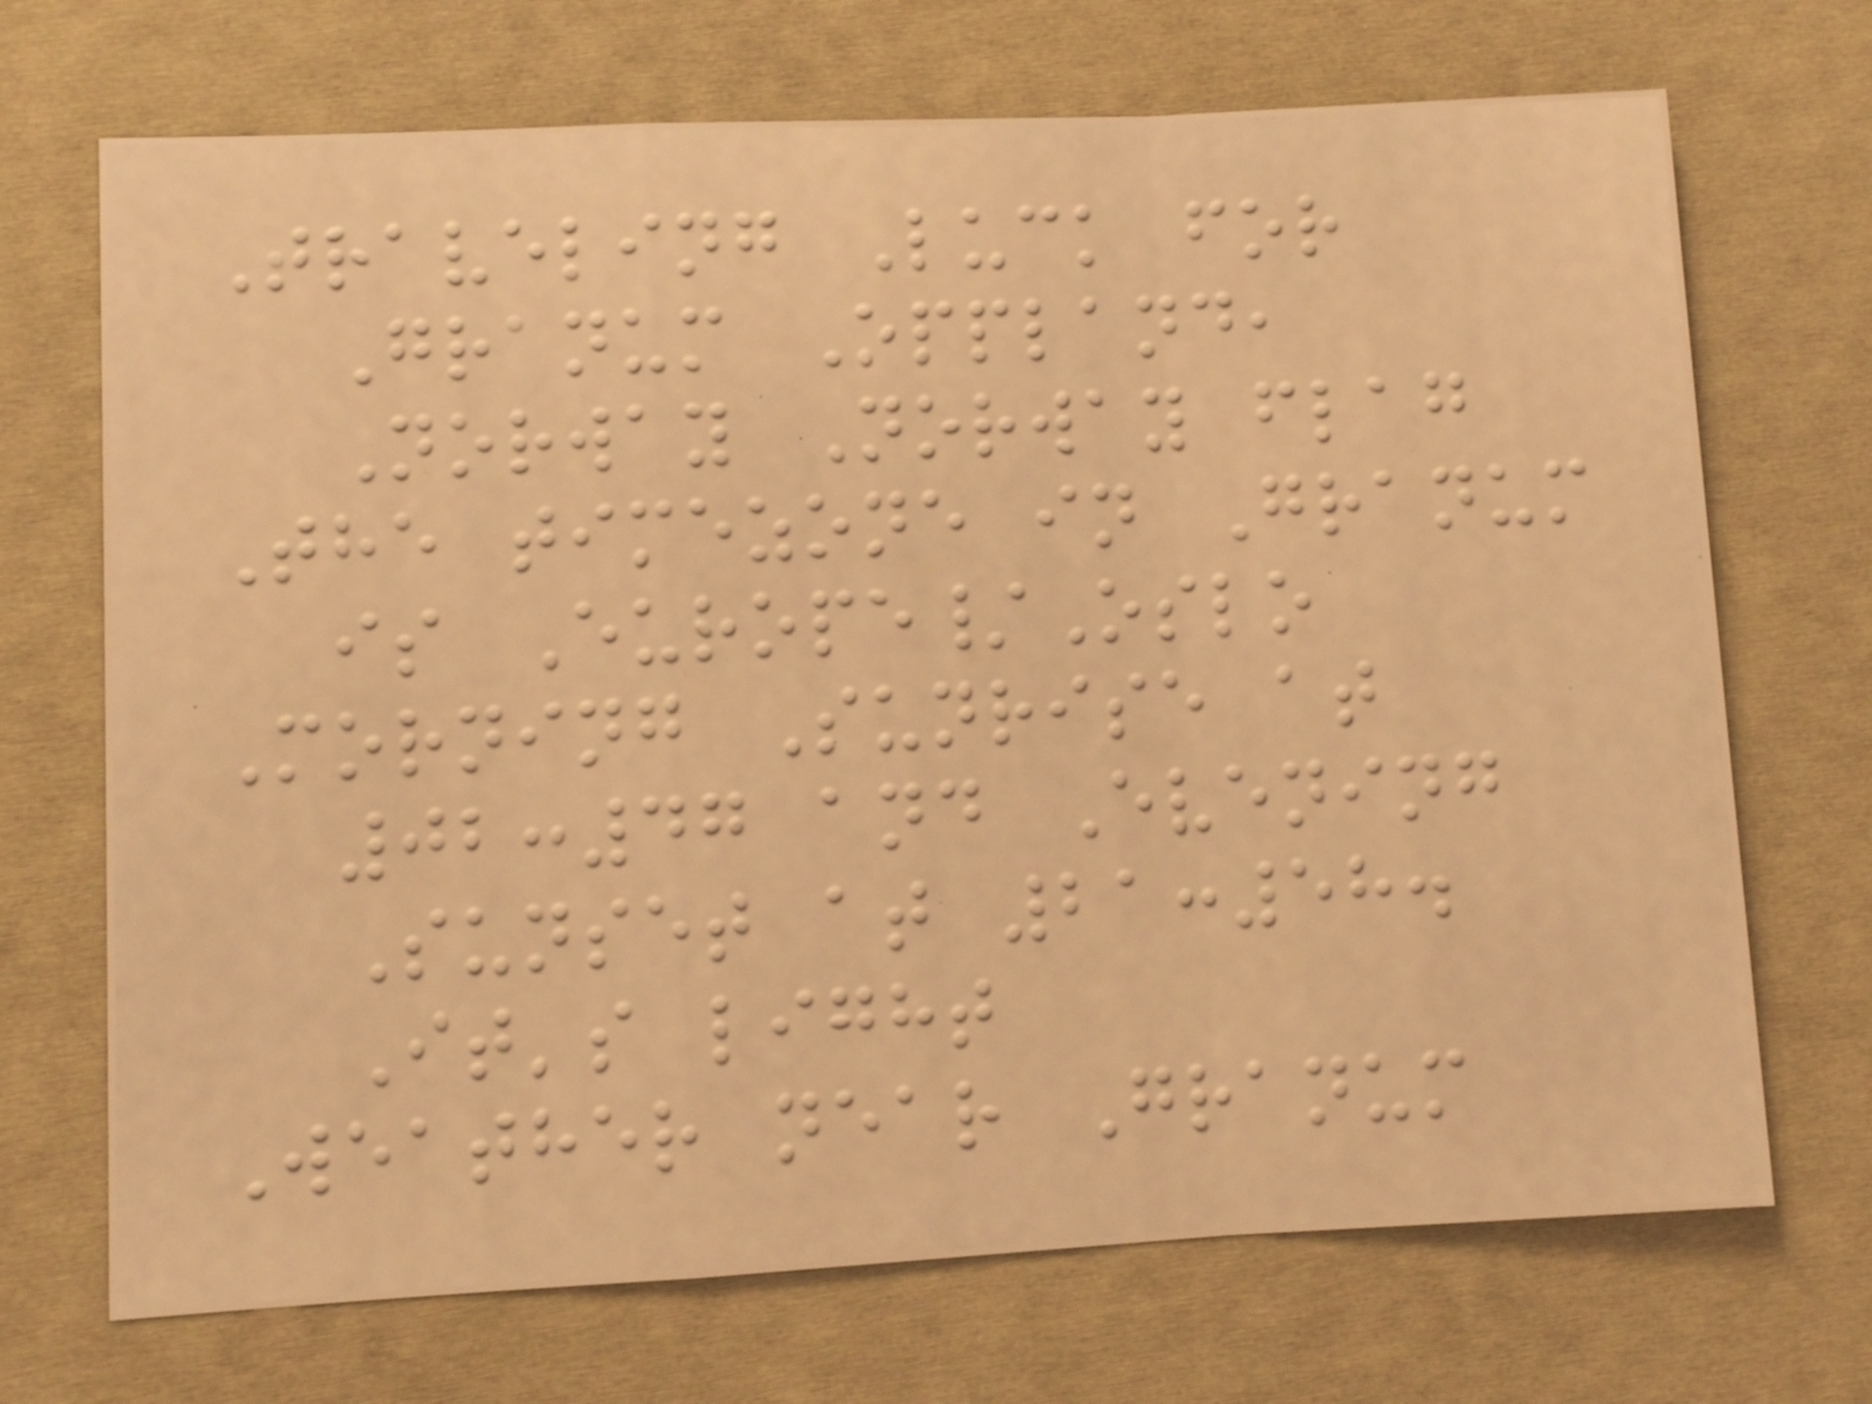Traveling Luck for
Granum Oppland,
Norway Norway flag
The timezone in Granum
is Europe/Oslo
Morning Sunrise at
02:47 and Evening
Sunset at 21:58.
It's light
Weather near Granum
